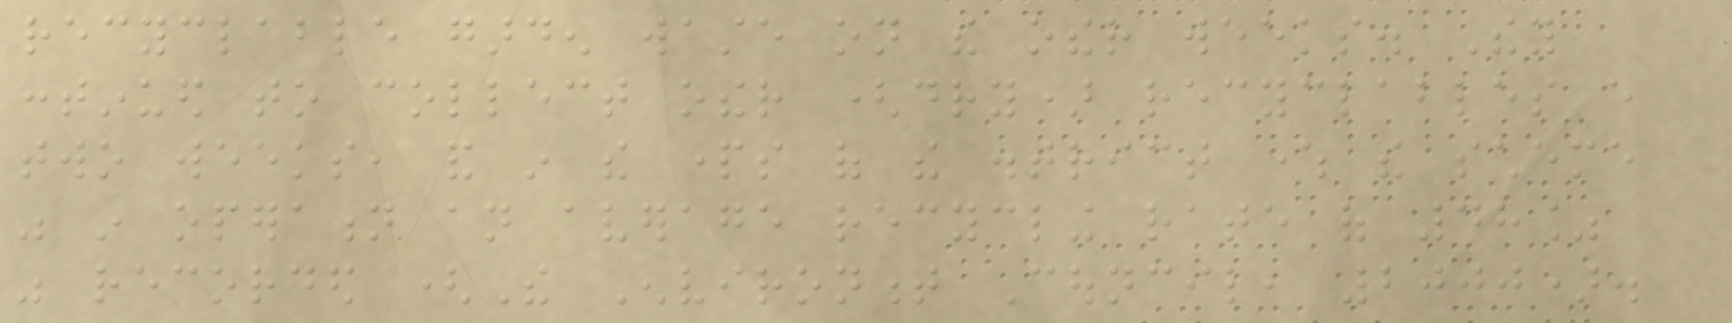recyclable garden waste on the other weeks. They
continued to collect other (dry) recyclables every
two weeks, and in the parts of the district where the scheme
was in operation an average recycling rate of 48%
was recorded (The Environment Council, 2000).
